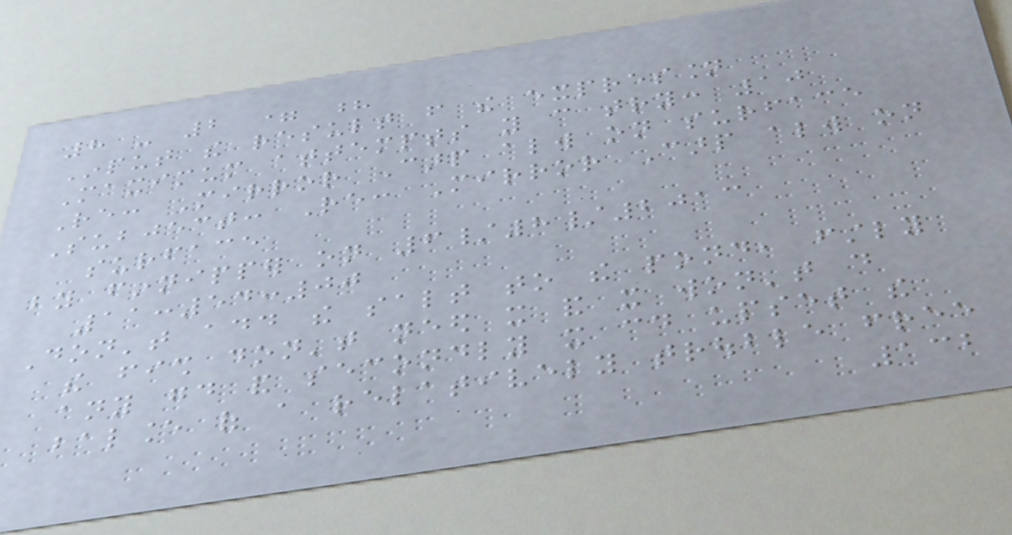8 - 2 = ?
Input the result from the expression
Maximum attempts you can try: 10
Re: Mirror Carp always on surface
Subject: Re: Mirror Carp always on
surface
by finnipper on 6/8/2013
11:54:00
Don't add the salt to the pond, firstly
the fish don't need it and it won't do
any good and secondly it could upset the
balance of a relatively trouble free
132
